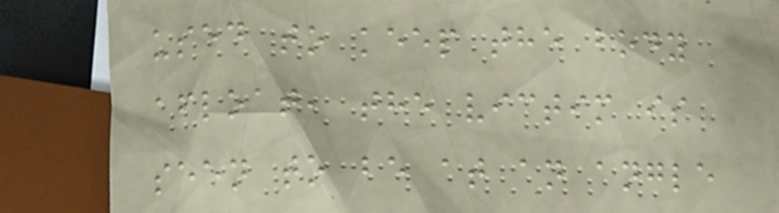used to keep the body
afloat, the victim is
seen to be at an angle
